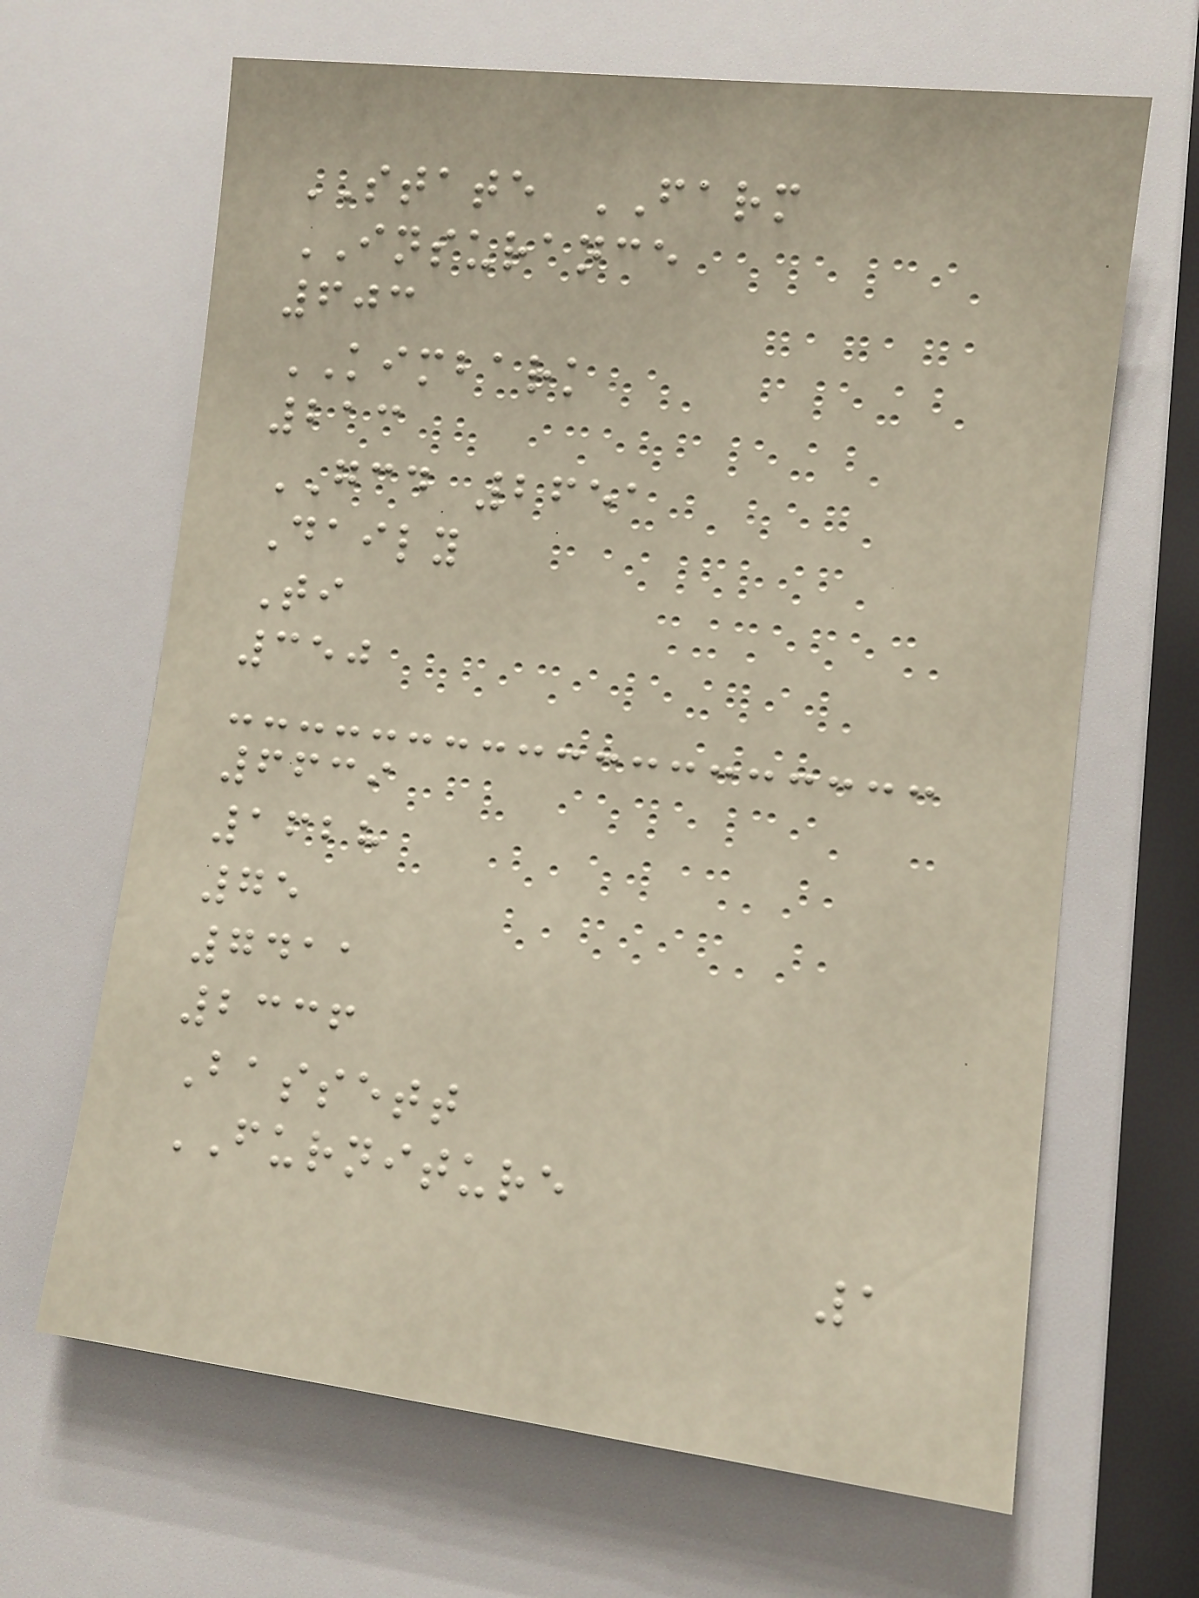STATE FARM
INSURANCE
603
KIMBARK
213
GCD 2651
Daily
Ti
350
6639
1628
75
7411
2336
Bassett
FURNITURE
1
